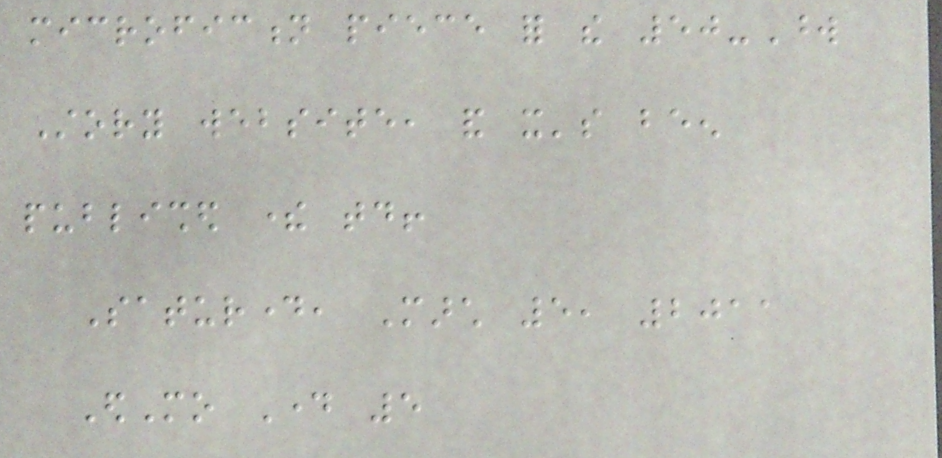microfiction piece for the 50-Word
Story website, and it's been
published there today!
Saturday, March 5, 2011
EdMo Day 5
